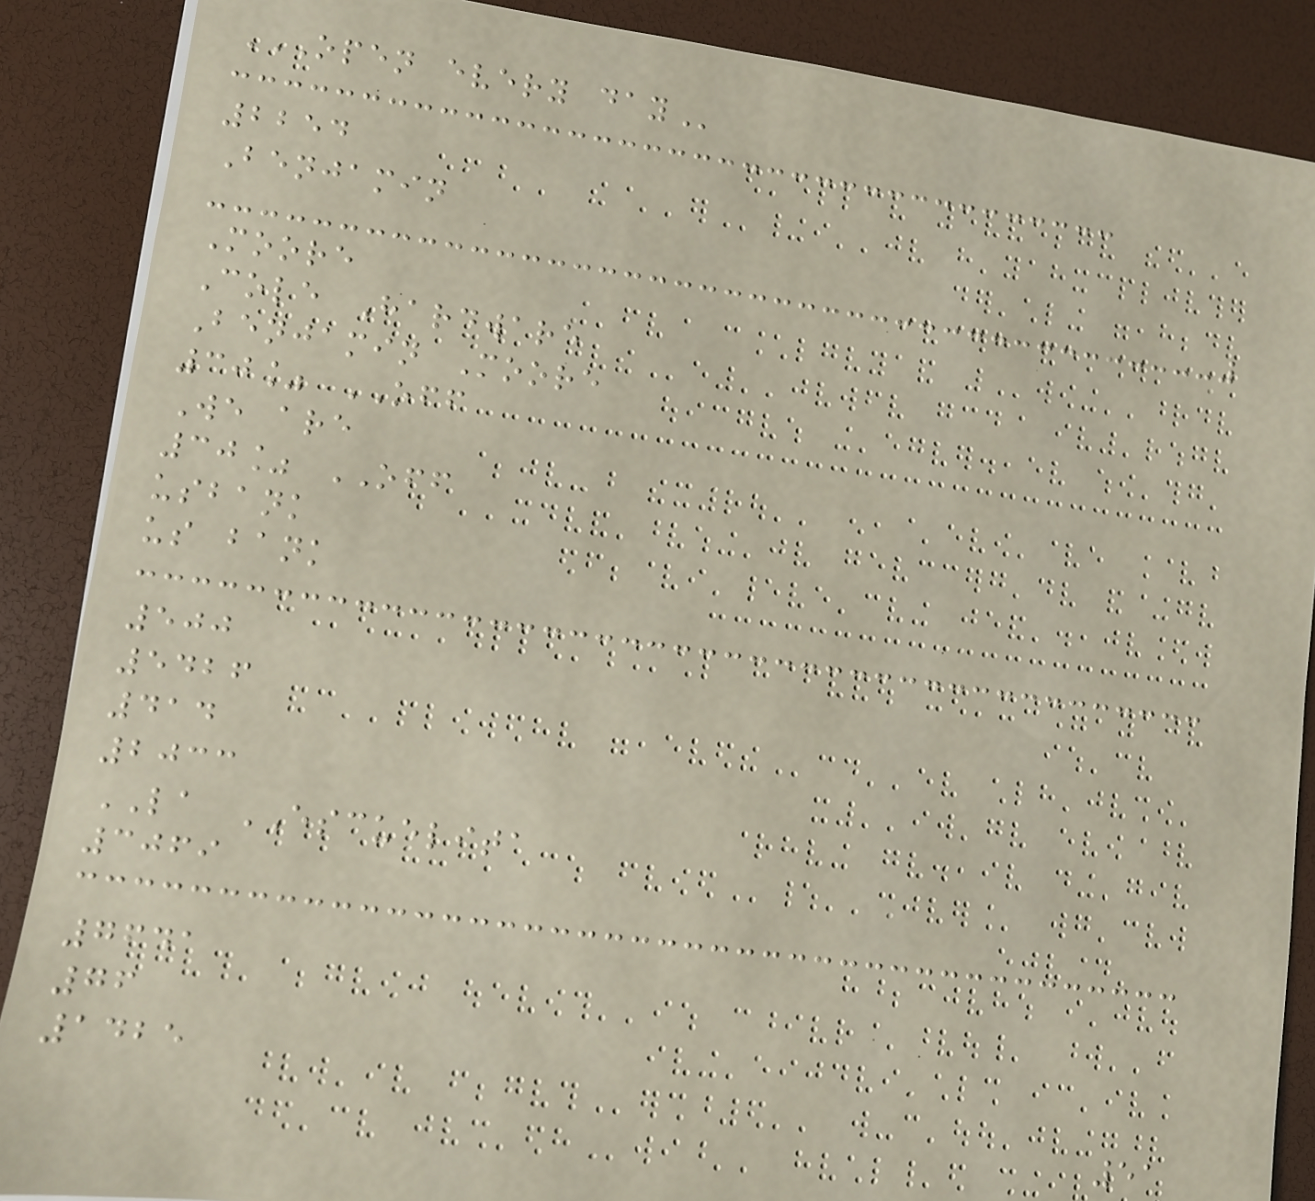OPEN EVERY DAY
2254
Benjamin
Moore
Cole Hardware
Benjamin Moore
30% OFF
We are
30% OFF
usbank
us bank
500
5426
414
2033
LA ESCUELITA
3069
7641
76
1425
51
